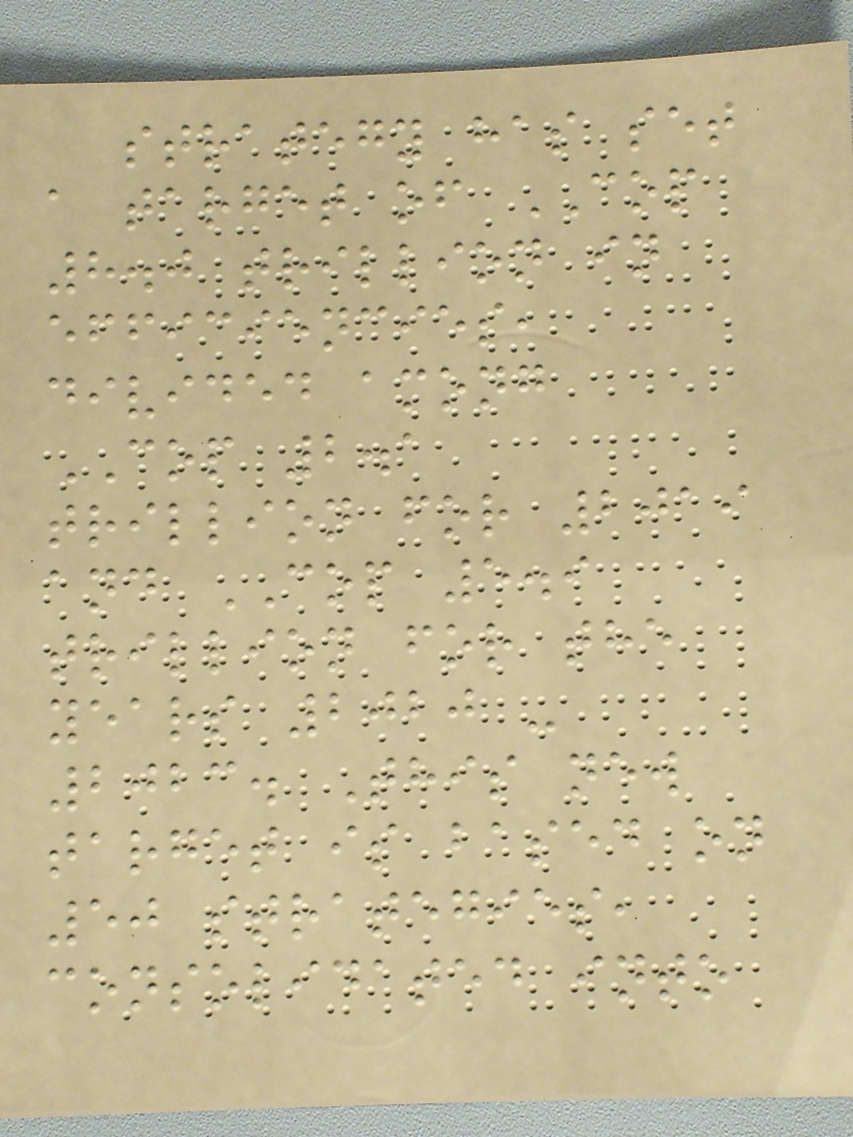strategy has set
a target of COP
8.0 trillion in
efficiencies,
divided among
COP 2.1
trillion for 2019
and COP 5.9
trillion for the
years 2020 -
2023. This new
target is based on
50 strategies,
consolidated into
